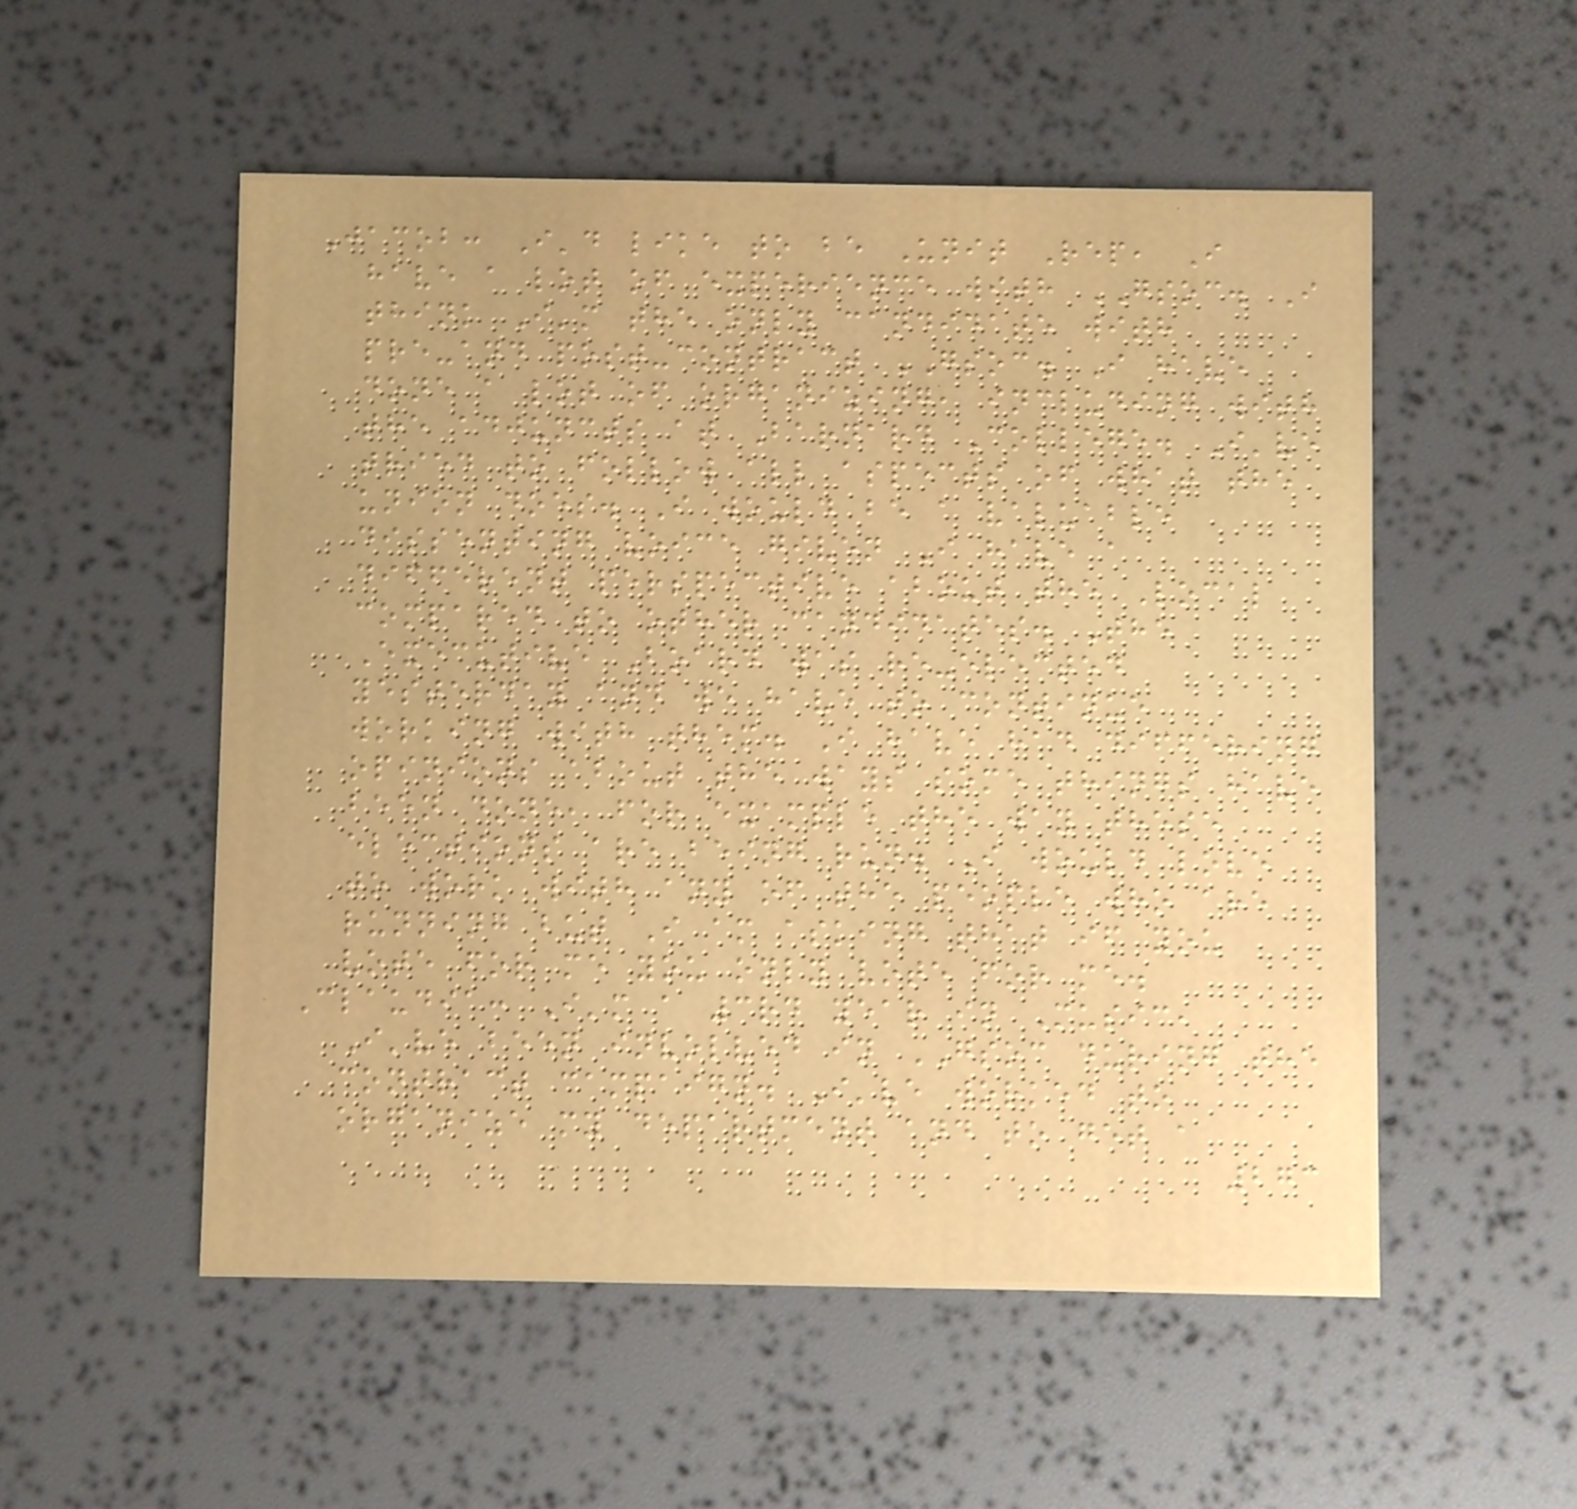Jacob: I'd like to be Unit Rep, I
have a lot of experience with GSOC. I
think I'm the only candidate with
pre-and post-contract GSOC. I have
done a lot of organizing, including with
the adjuncts at Barnard College. I've
tried to follow all aspects of what the
union does. I would be a valuable
dissenting voice given I have a
different perspective about the Local
compared to other candidates. The
Executive Board was re-elected
yesterday and we have to continue
working with them. I have had differing
opinions about the ways some things have
been done, for example the way these
elections are being run. I would love
to work with any of the people who are
running but I am asking that if you
vote for me you only vote for me.
Claudia: I'm a 3rd year in Music,
I've been involved in GSOC during the
contract campaign. I've worked to
organize my department and to get a
273
